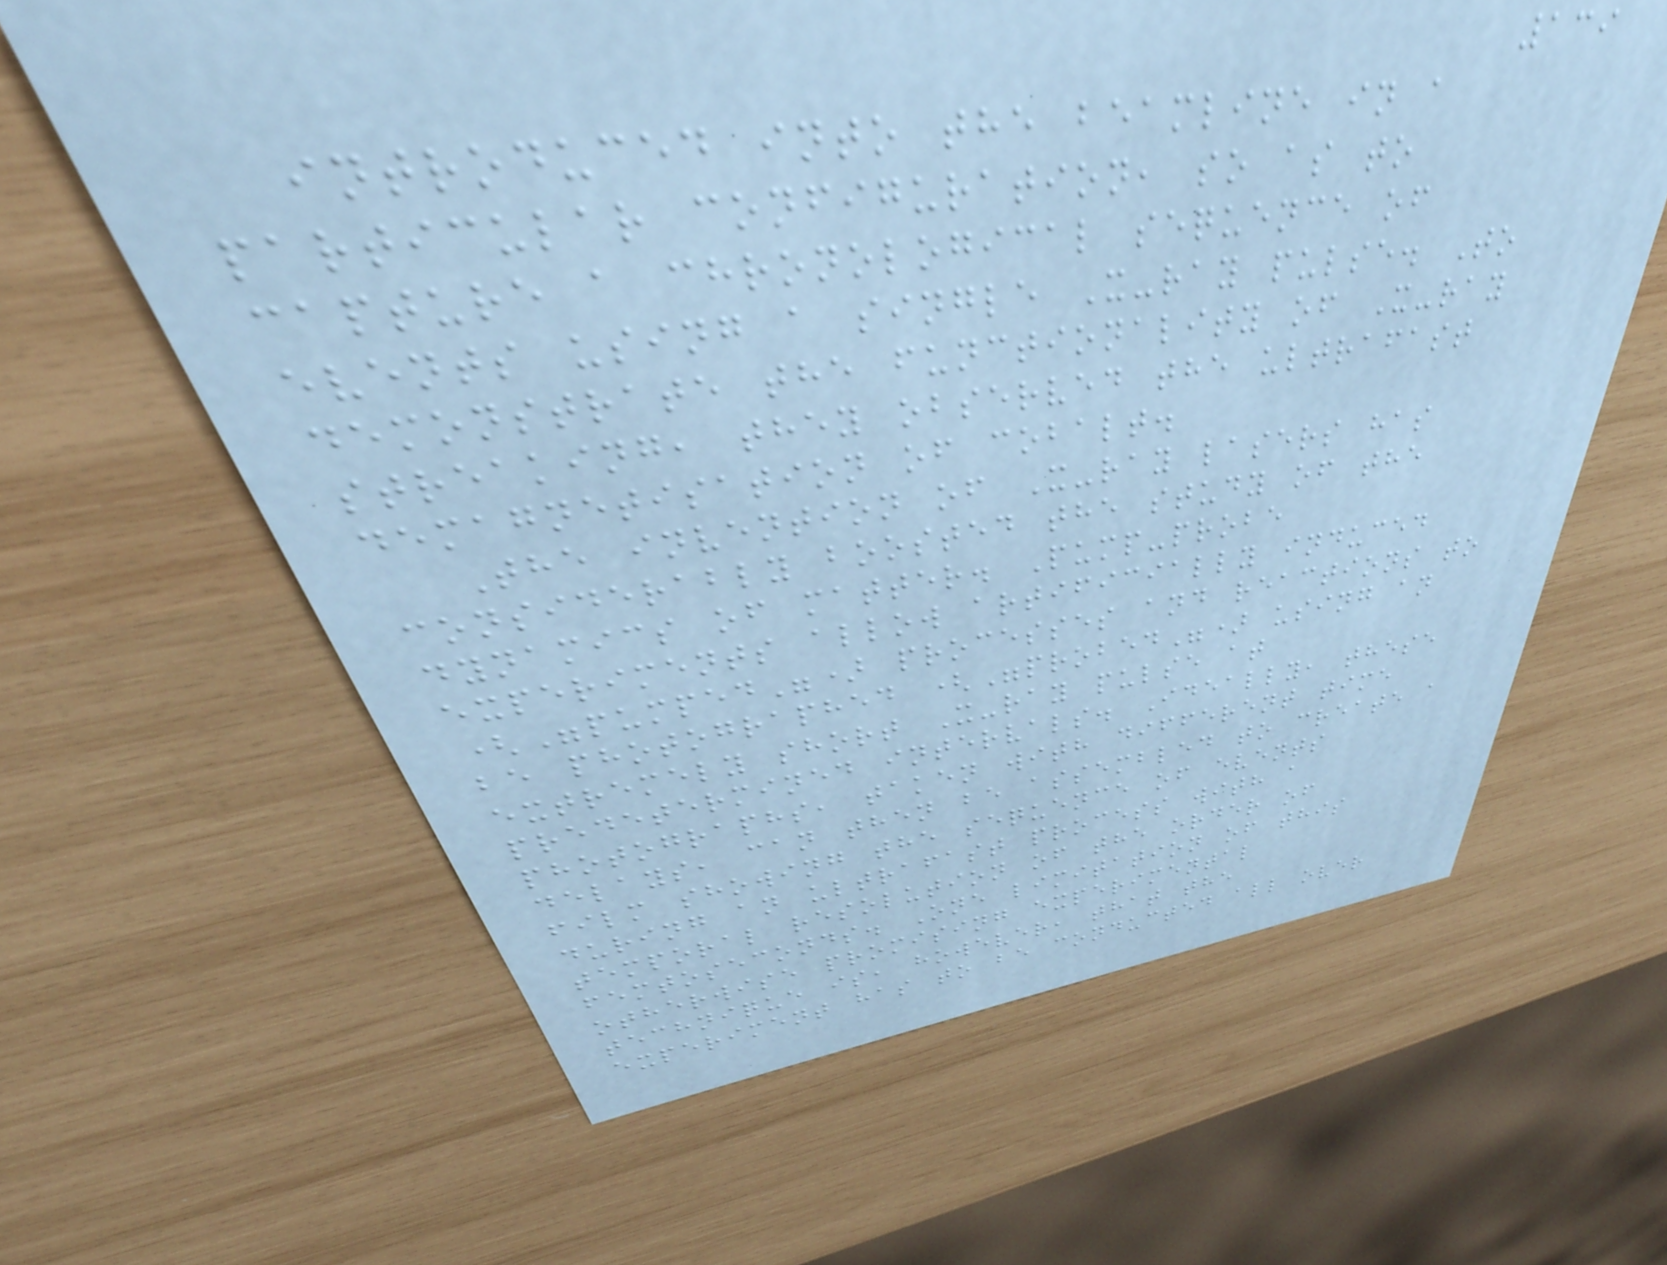139
introduced into the beamline in a
particular configuration, so as to
capture a chronological sequence of
events using a single X-ray pulse. To
demonstrate the functionality of X-ray
streaking, they observed the ultrafast
demagnetisation of cobalt.
The invention of X-ray lasers has
considerably boosted the study of the
dynamics of matter. Pump-probe
experiments allow artificially induced
("pumped") processes and reactions to
be photographed ("probed") using an
extremely short X-ray pulse at
predetermined intervals. Ideally, these
photographs, taken with different time
delays, can then be assembled to create a
film showing the sequence of events
during an ultrafast process with a
temporal resolution of the order of
femtoseconds. One limitation of this
otherwise promising experimental
technique is, however, that the
experiment has to be conducted all over
